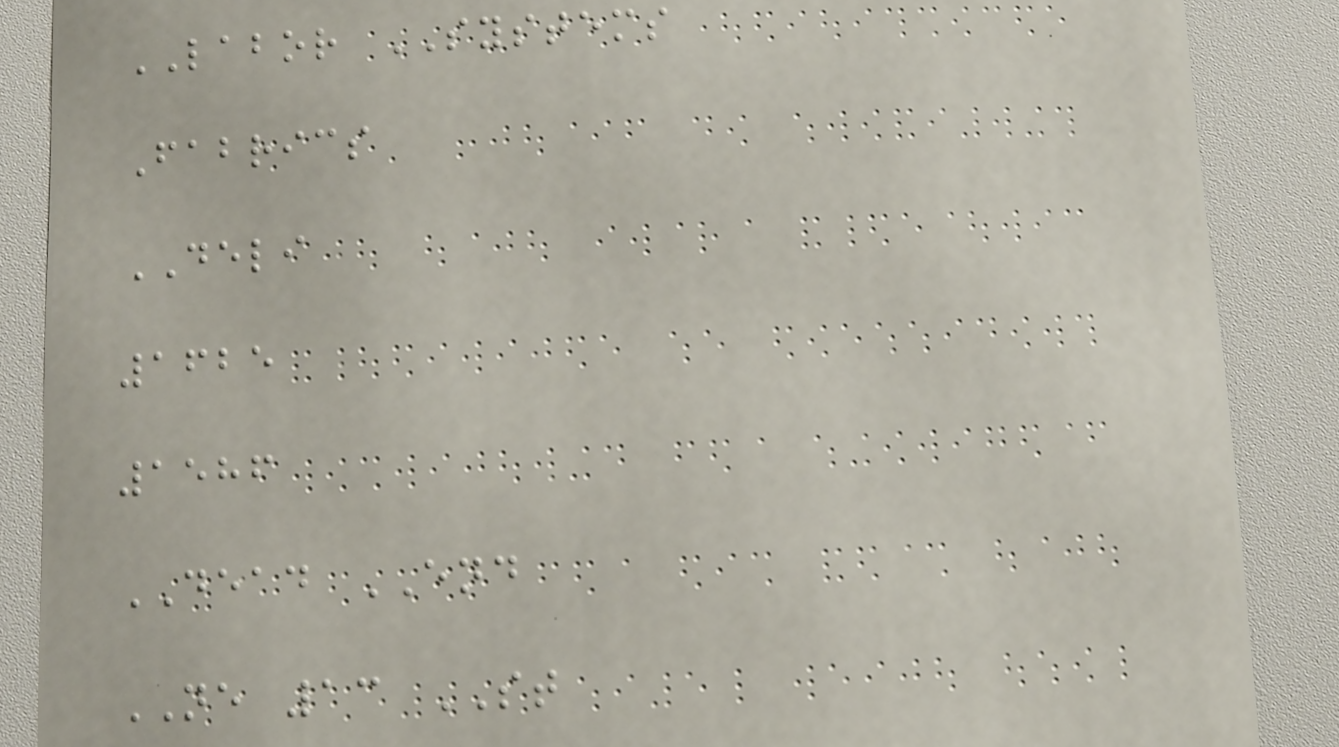LABOR SYSTEMS
Fabrics
DELI
1625
1586
DEAD END
NE 13 ST
